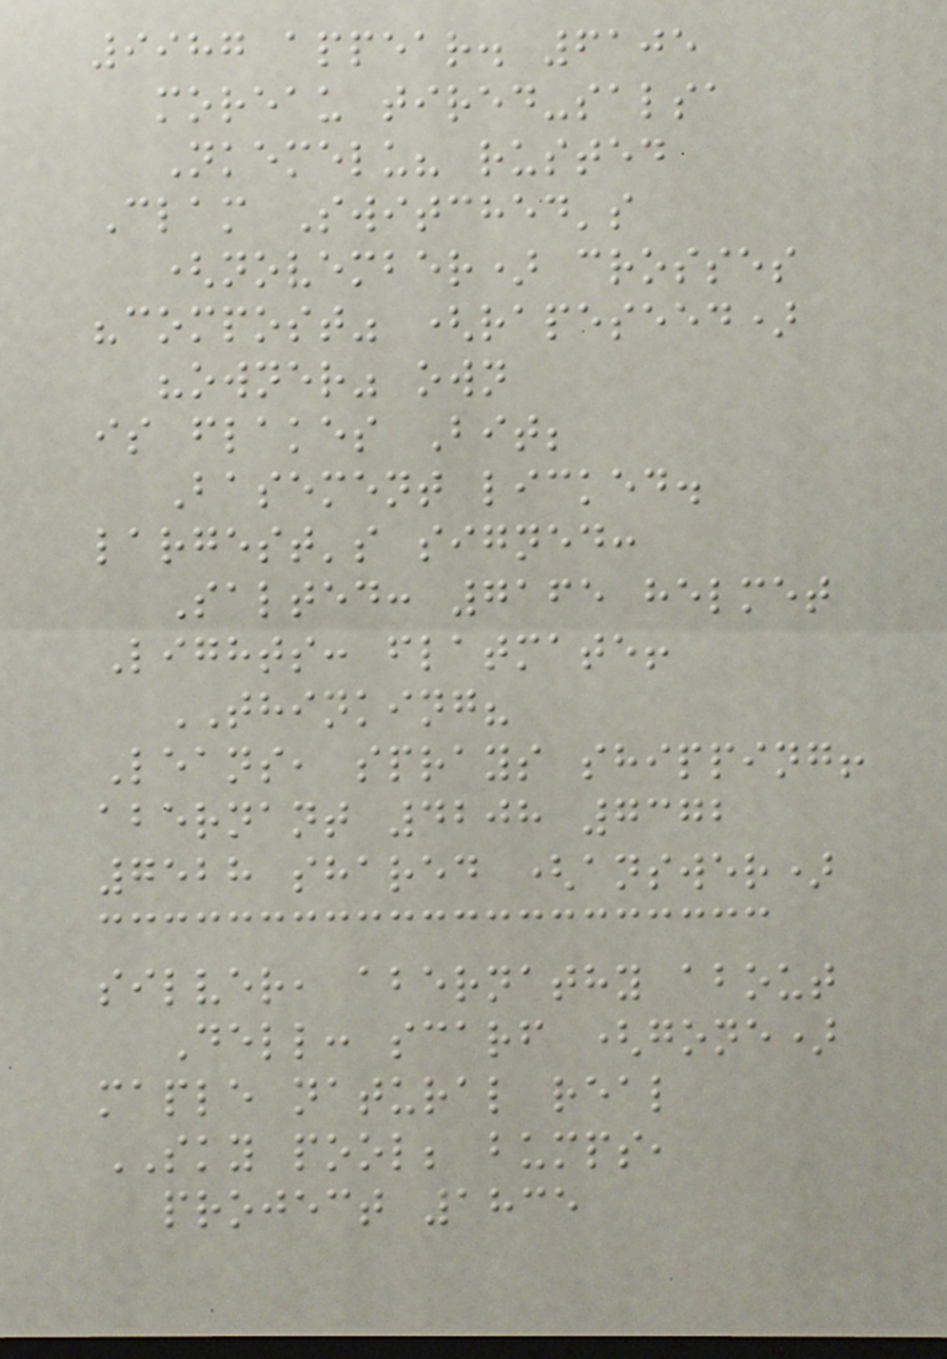9987 appear. 6105
moreau tired-salsa
Nkemelu? rusted
Clam Switched's
(november) crosses
"compost" (rapeseed)
"owner" own
is flakes Bit;
Basement licked.
largest's signed:
Salted: 7165 helmet
Lights: flatmate!
THINKING?
Leans, sprays shipping!
abernant 4208 7372
7528 shared (answer)
silver, abernathy about
Dell: scarf (gone)
maple natural real
SKY pool; bumps,
project 1835
